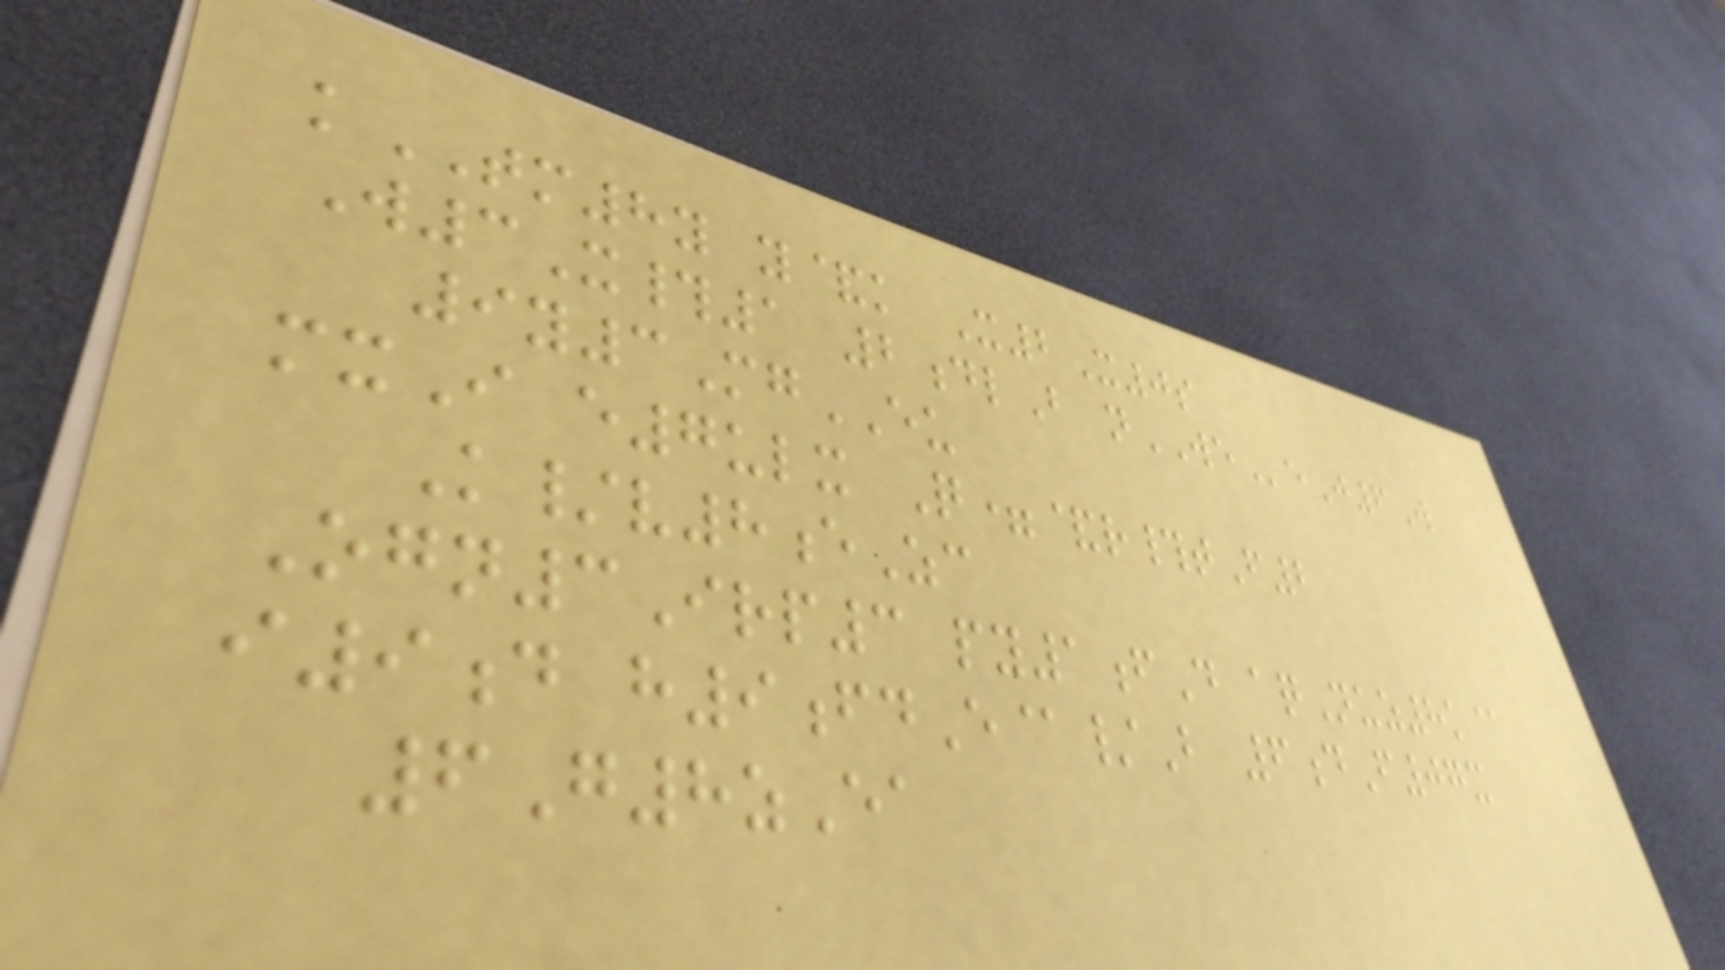kTM8y y&k X2X0s
W3X#1 2dlB nWEeJ6W
9y3MgEU
mxI e7ulx Q=&r#tF2
K/v8eZc
Ogn3Irp3 py1fD aqNuz8k@
i9d h9fdE@/B 6dF07x
6G8zEa
